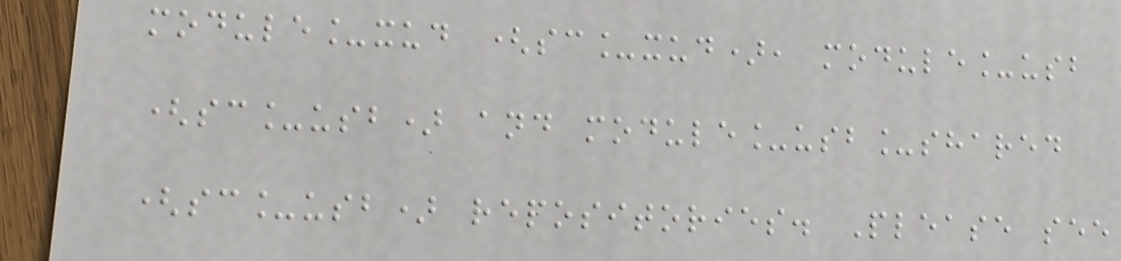module_xud (sc_xud), module_usb
(sc_usb) and module_usb_shared
(sc_usb) repositories. Please see
